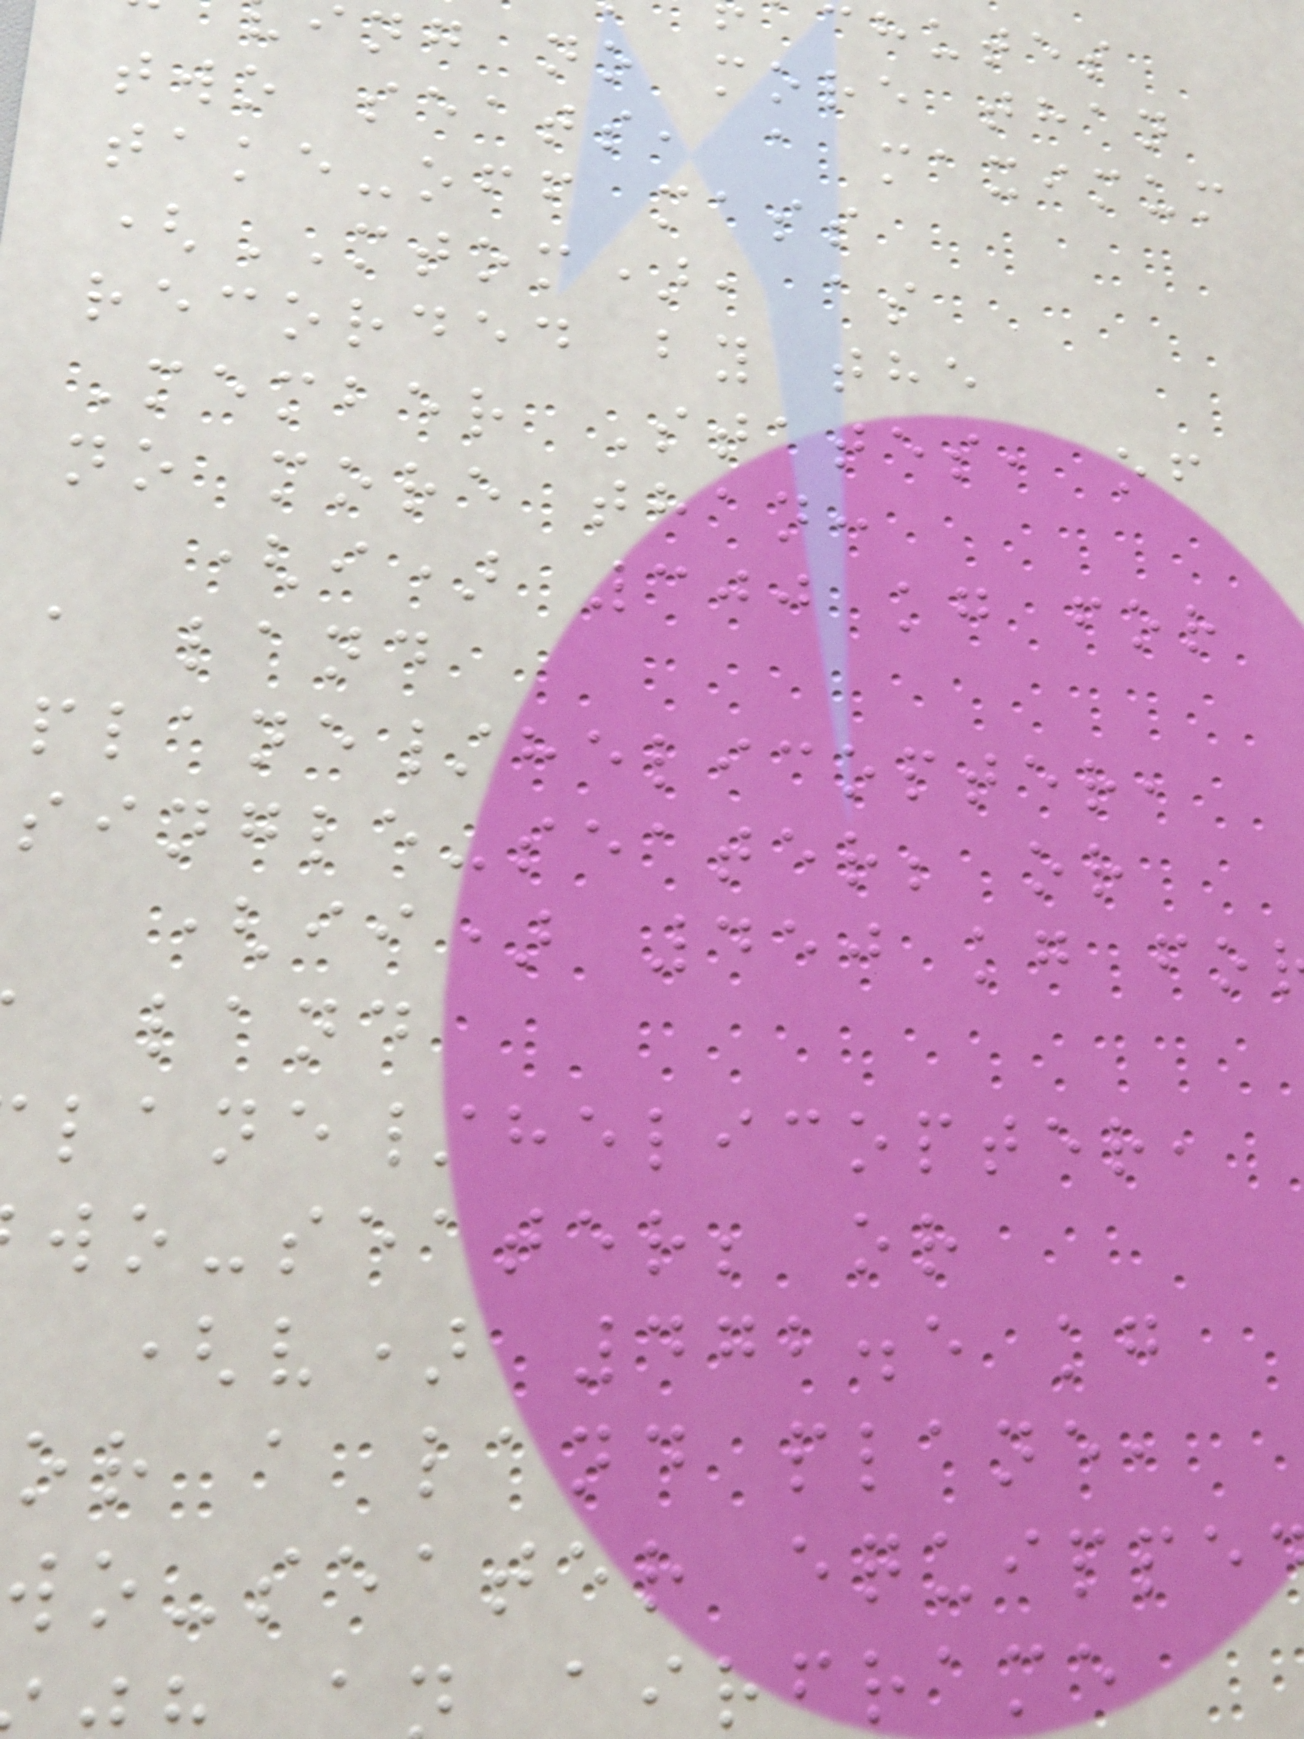chutes
ng no more than
two seats, a maximum
take-off mass
(MTOM), as
recorded by the
Member States, of
no more than:
(i) 300 kg for
a land
plane/helicopter,
single-seater; or
(ii) 450 kg fo
land
lane/helicopter,
wo-seater; or
(v) 472.5 kg
or a land plane,
wo-seater equippe
airframe
